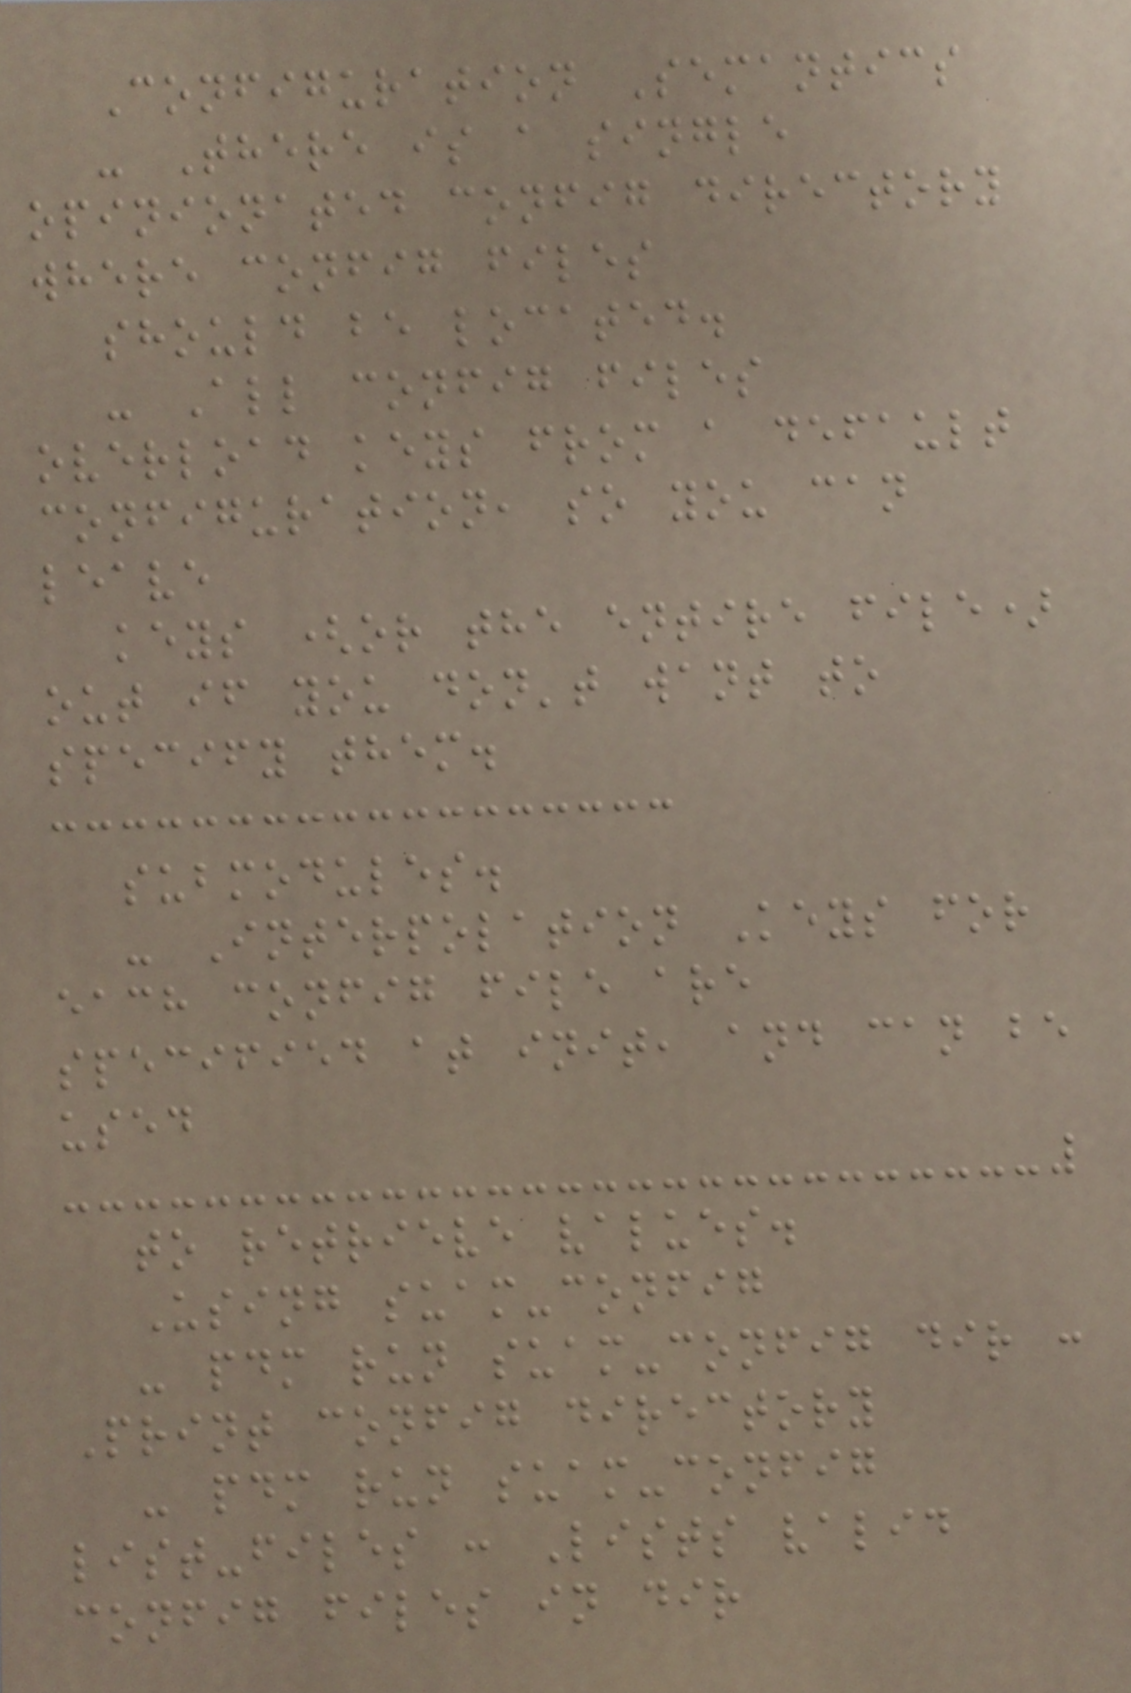Configuration Semantics
- There is a single
opinionated config directory
where config files
should be located.
- All config files
overload keys from a default
configuration, so you can
leave
keys (or the entire file)
out if you don't want to
specify them.
submodules.
- Interpolation Keys for
each config file are
specified at init, and can be
used
to retrieve values.
Using suam-config
- pdm run suam-config dir :
Print config directory
- pdm run suam-config
list-files : Lists valid
config files in dir
